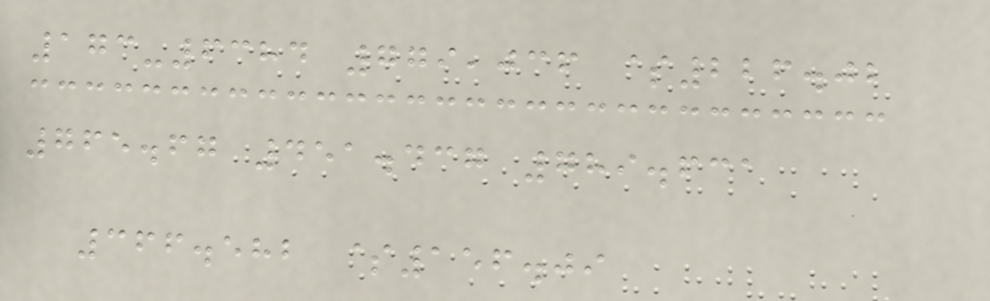173-6384 779,036 $226.02
765.67 451.437 789.631
366.582 $156.09
